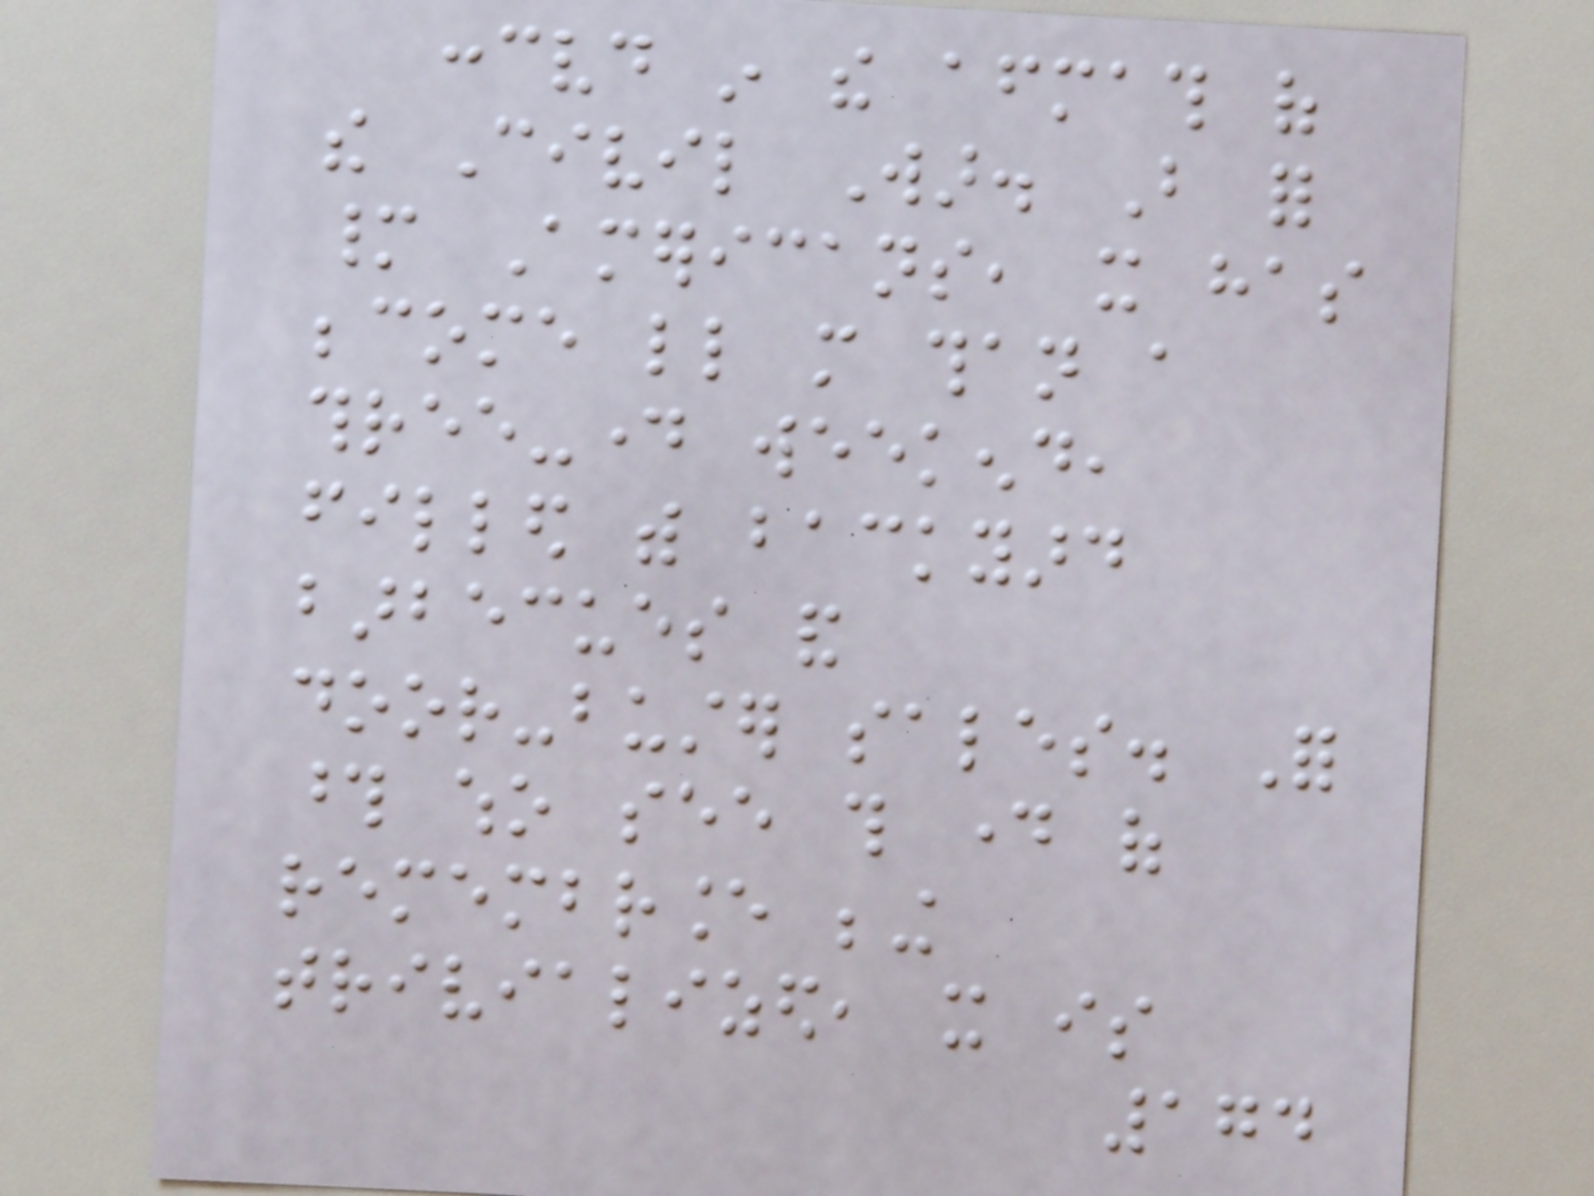conceived in the aftermath of
the Civil War. But for
many Americans, it has
become little more than a
three-day weekend,
filled with backyard
barbecues and
door-buster sales. For
those who see this day of
remembrance being
trivialized, it is
174
